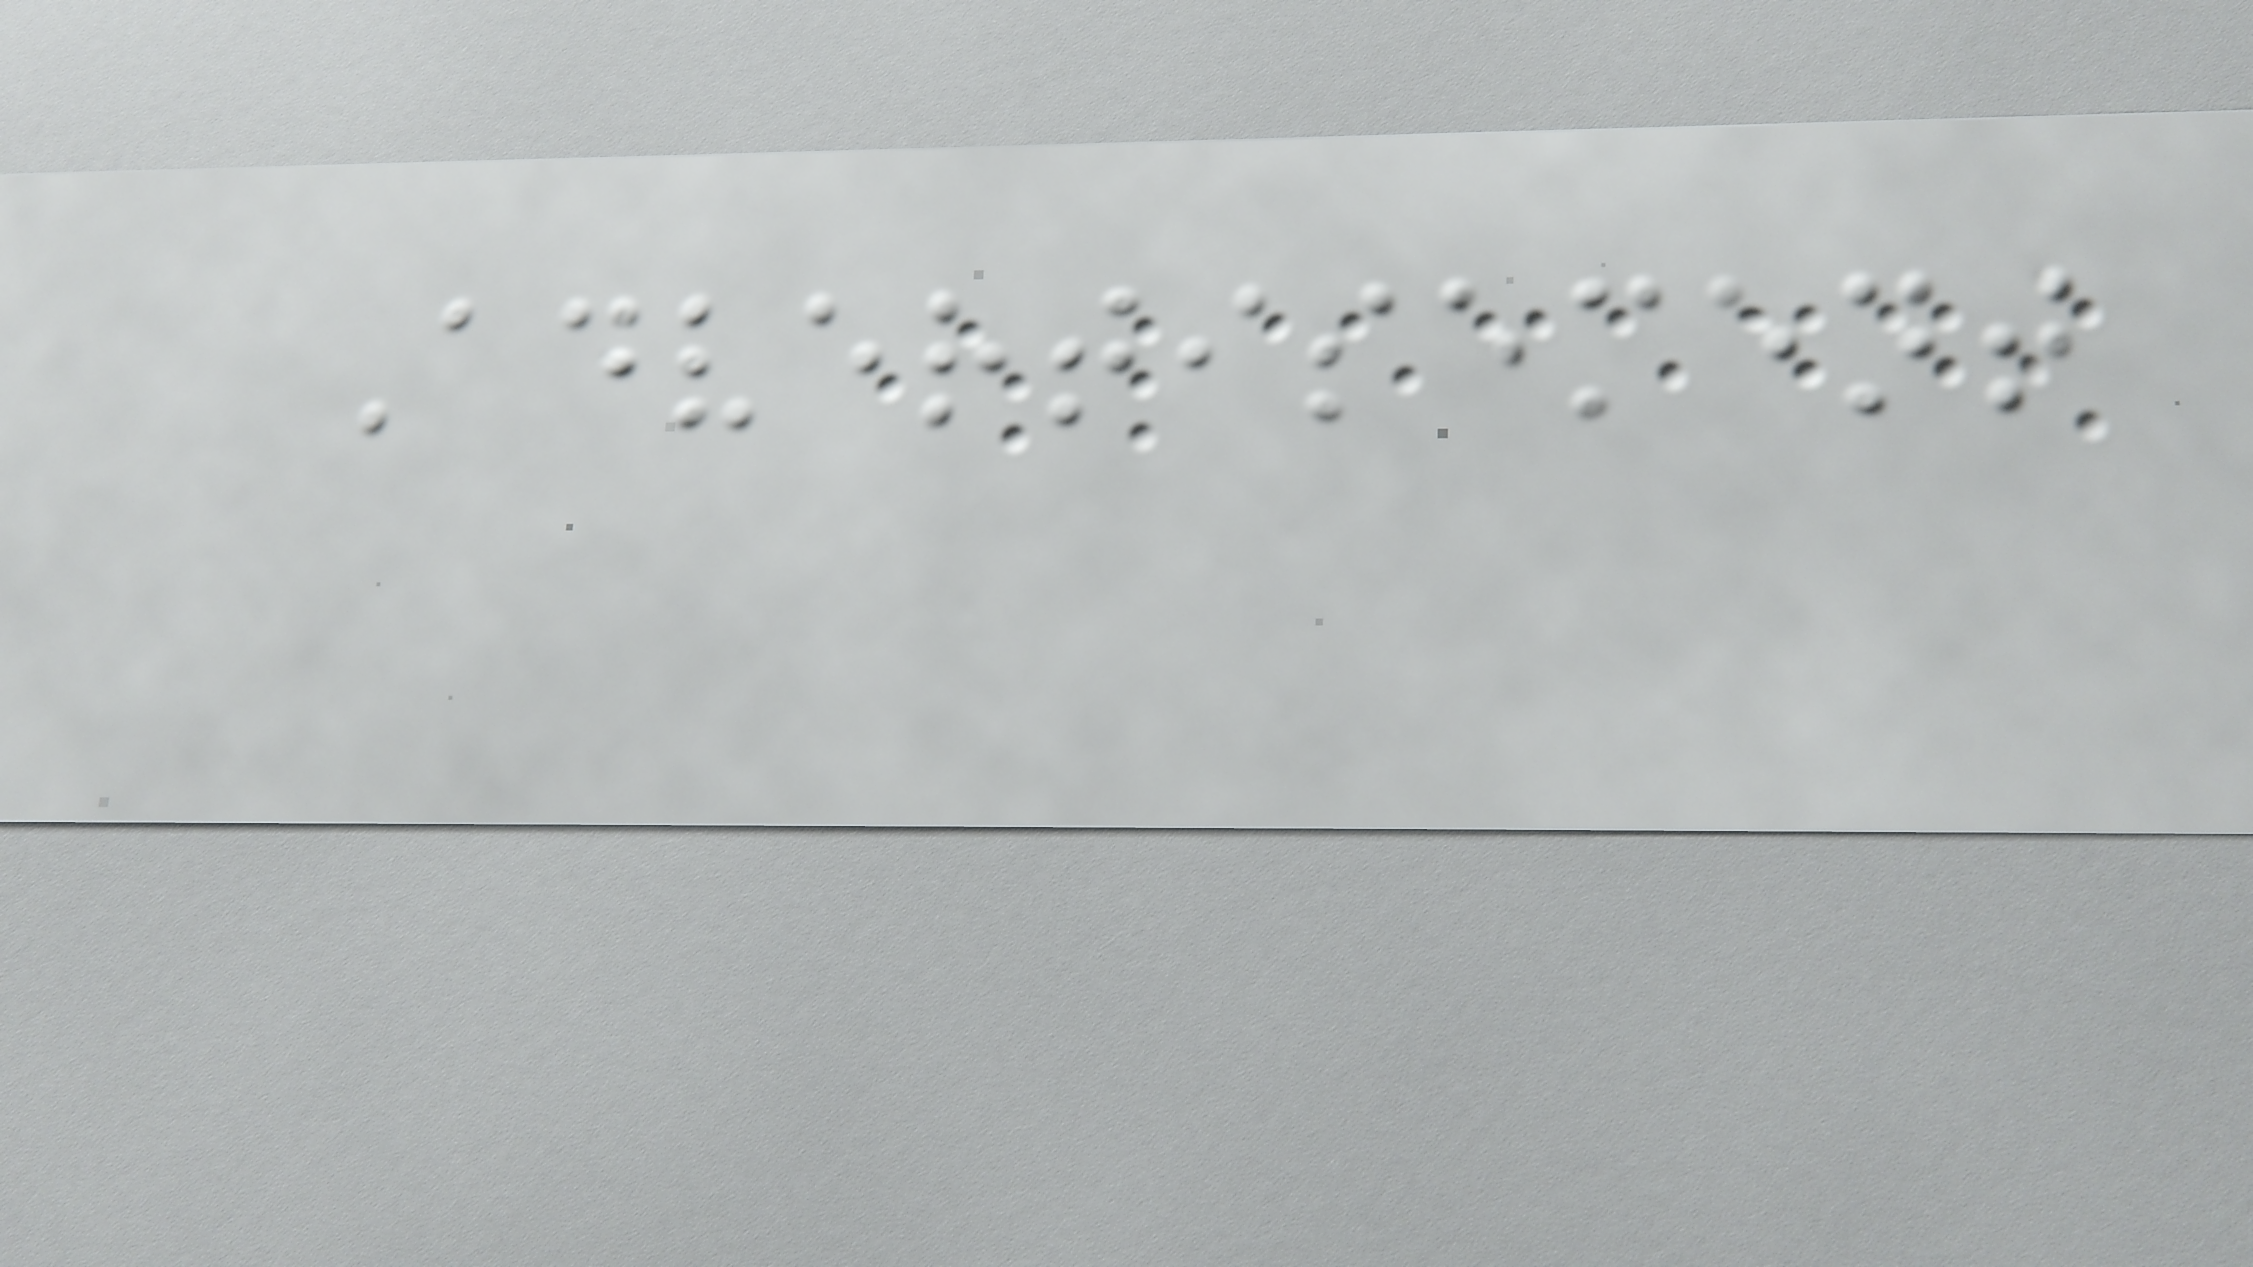Advertisement
